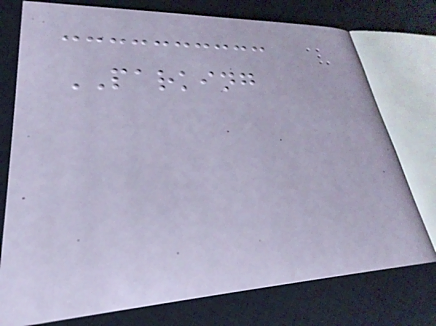PARKING
